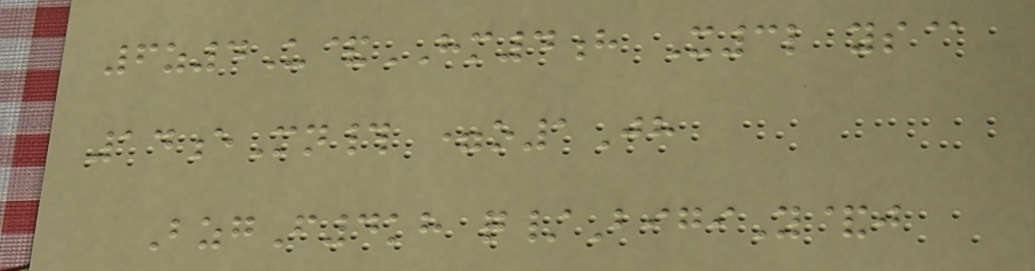6z4U&HM4h X3l ys@
14eMn# =o1Jh
BzgF4kh q/BigiY&j
